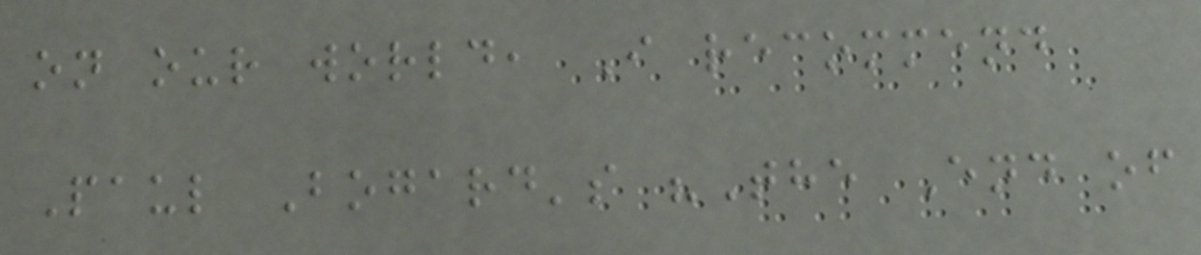on our world, I recommend
Paul Bogard's "The End of
